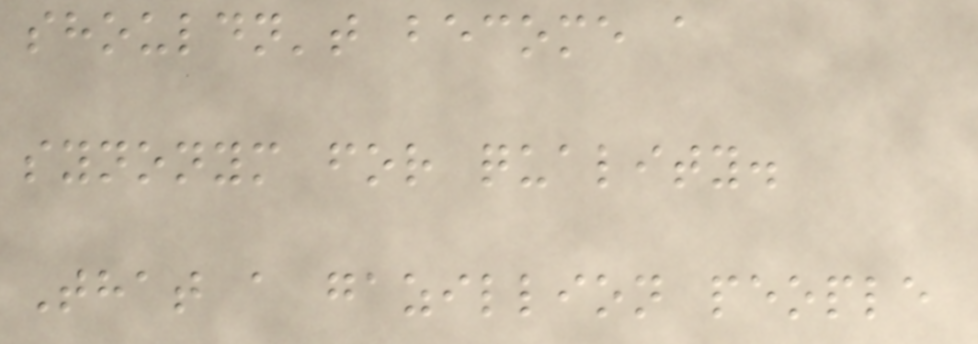shouldn't become a
synonym for quality.
That a gazillion people
